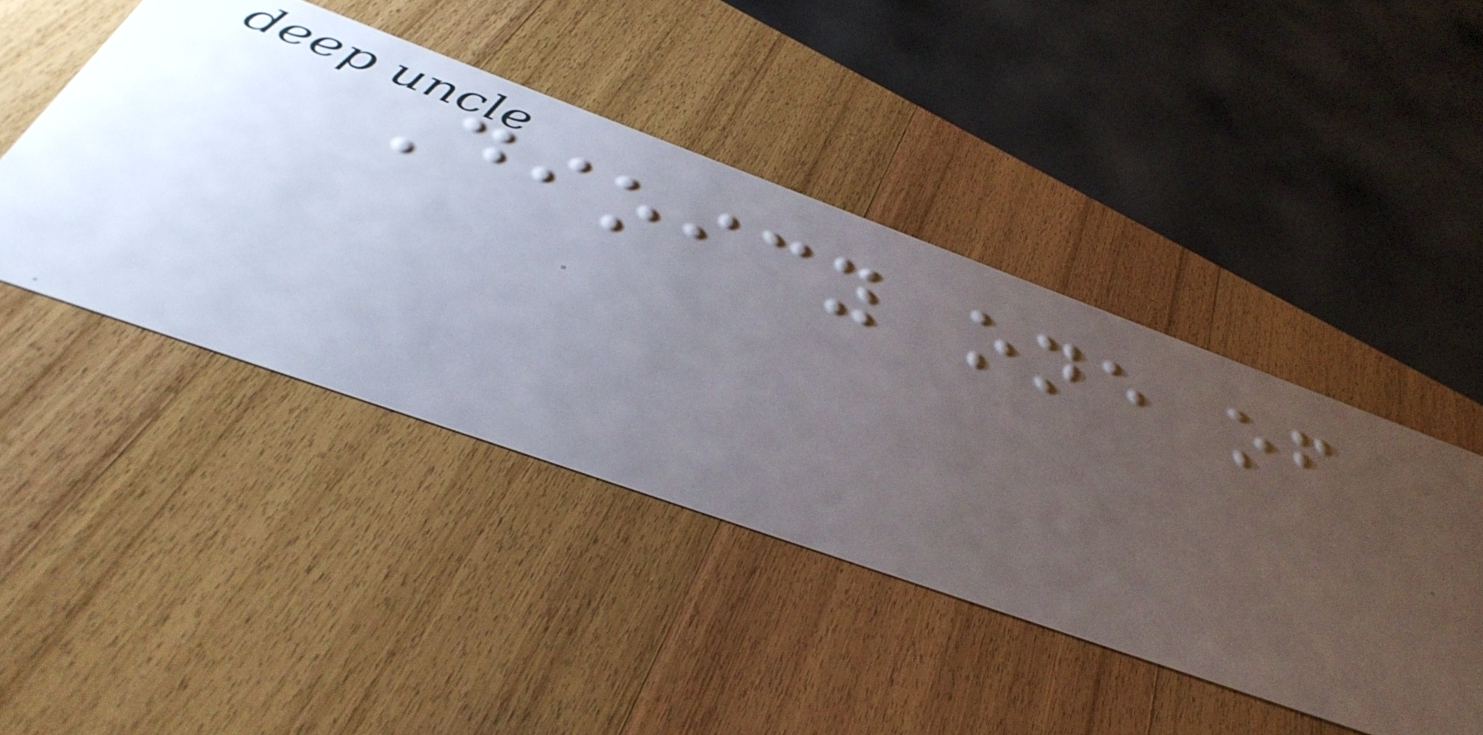Dioicy one of
